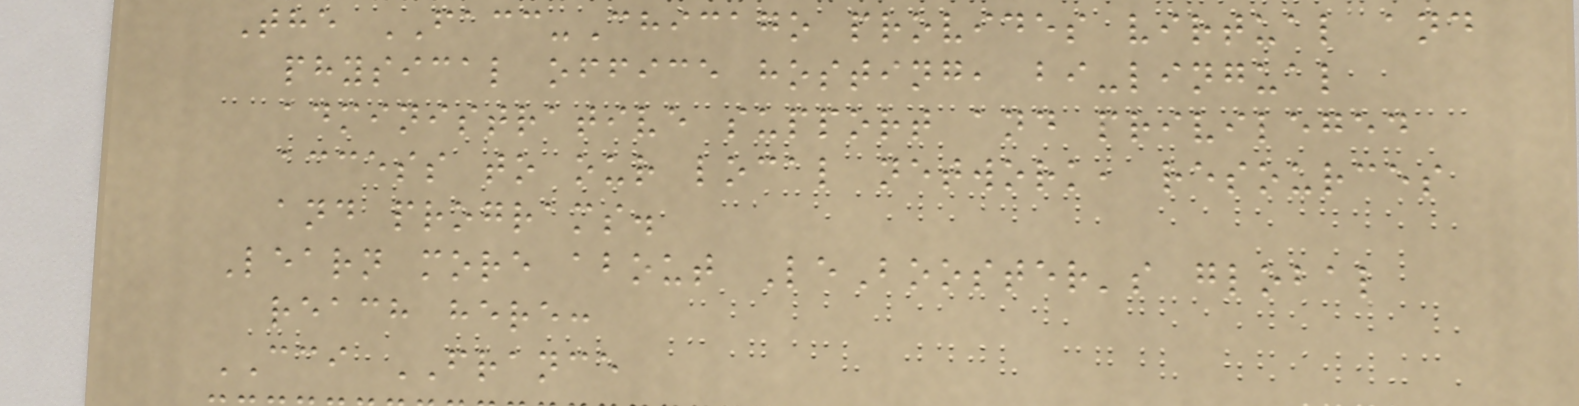The FACC-Chicago provides virtual and
physical office hosting, bi-lingual
administrative support and privileged
access to our local network, resources
and programs.
Learn more about LeBooster's global
reach here:
CCI FRANCE
